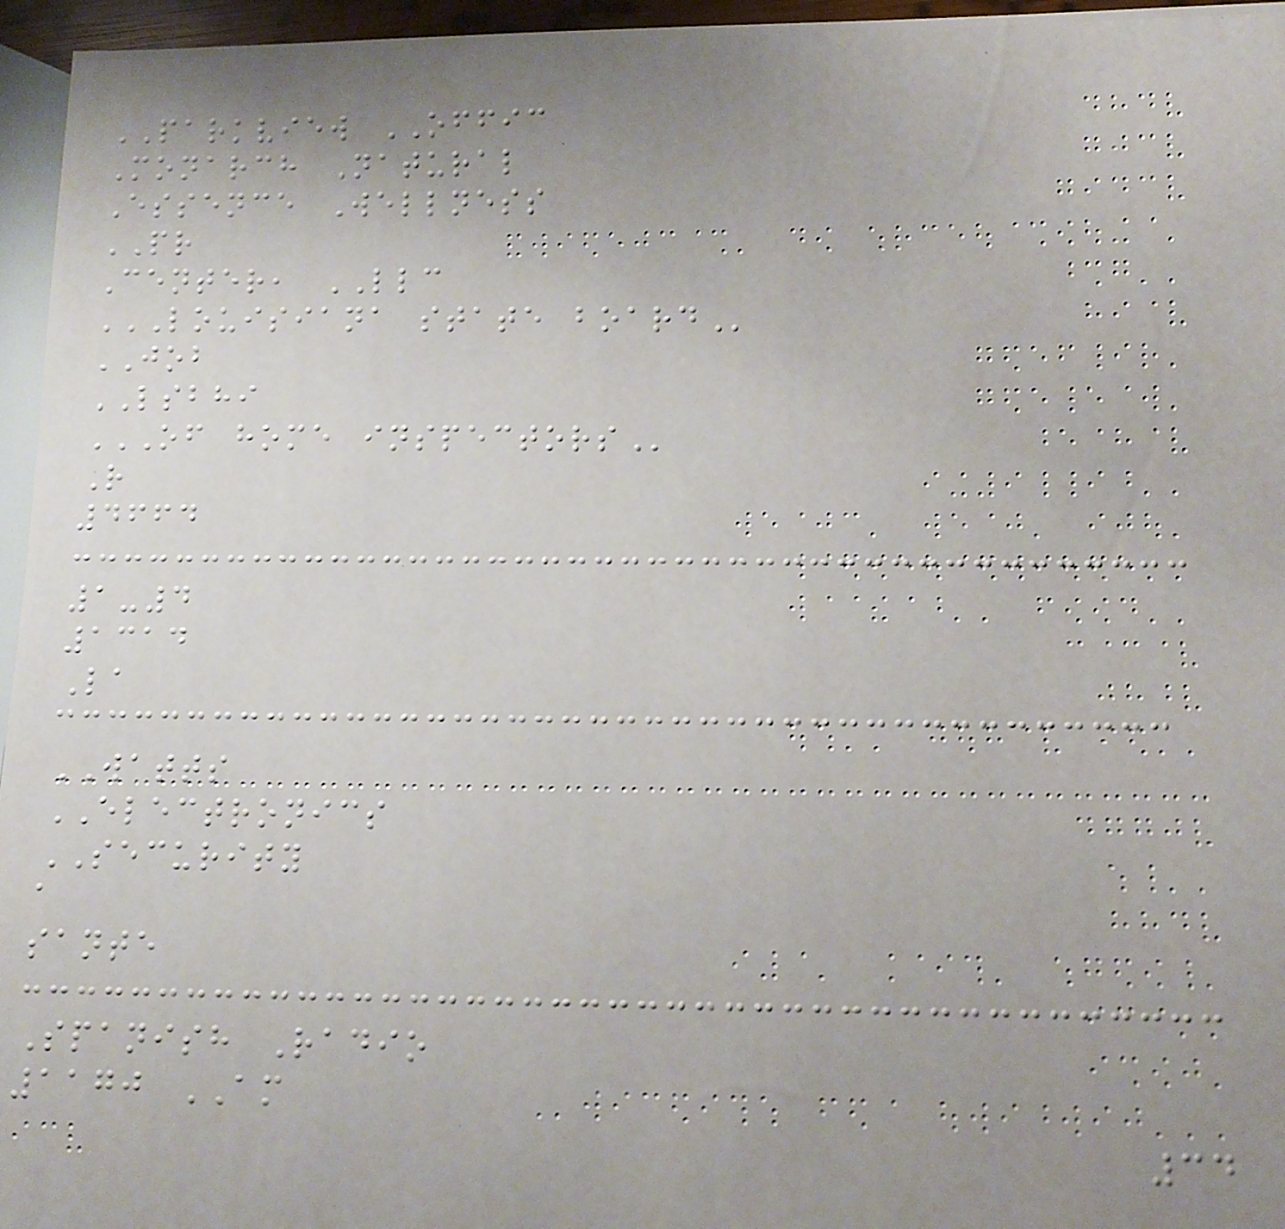PARKVIEW OFFIC
Monarch Natural
Essence Wellness
PR
Center, LLC
LOUISIANA STATE BOARD
JOB
LSBHI
OF HOME INSPECTORS
R
4664
1-4
1314
La
WATTS
ELECTRONICS
SECURITY
a
sante
Spanish Radio
1170 AM
34
